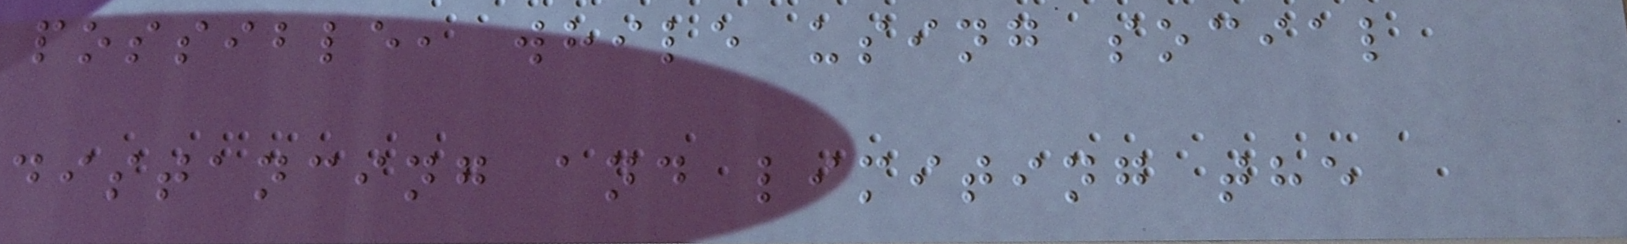possible, while using social
distancing and limiting the
